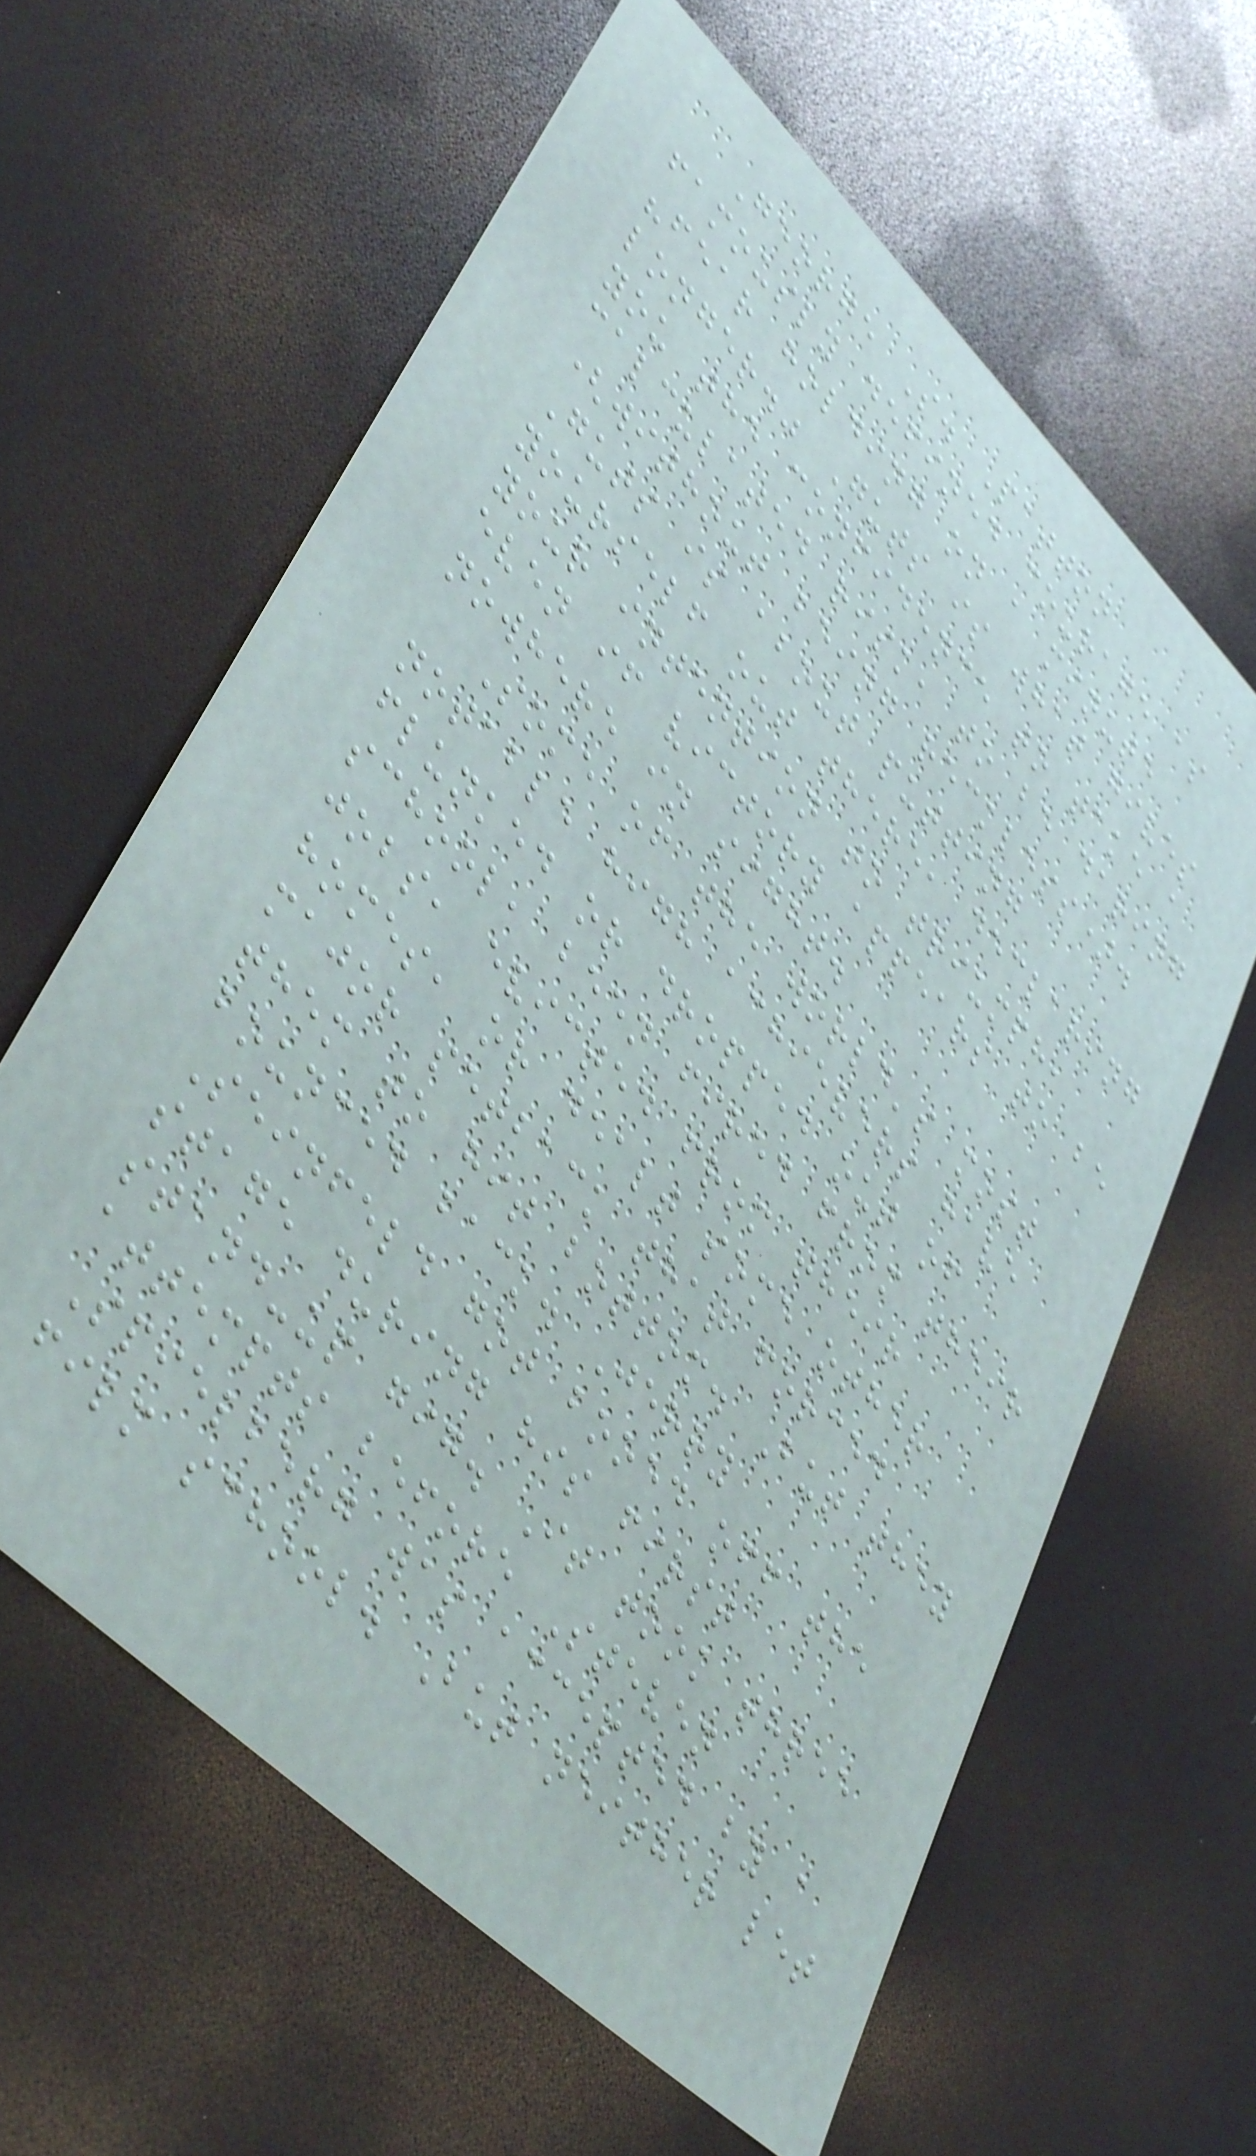George S. Patton
famously defined courage as
"fear holding on a minute
longer." Guts is what gives
you the confidence to take a
calculated risk, to be daring
(without being reckless).
Guts is about putting
yourself out there, declaring
your intention to triumph,
even if victory appears to be
nowhere in sight.
Some of the world's most
notable high achievers have
flunked or dropped out of
school, been fired from their
jobs, evicted from their
homes, or dealt some other
major setback that forced
them to hit bottom. But they
bounced back. Jerry
Seinfeld got booed off the
stage during his first
stand-up gig. It took three
attempts before Steven
Spielberg was accepted by a
film school. But neither let
